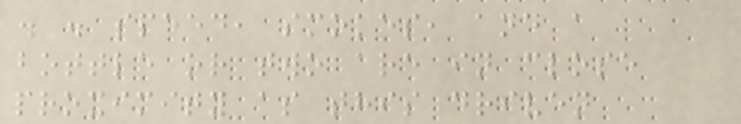. . speed, smokes, and a
bottle or two are in close
proximity as this driven
